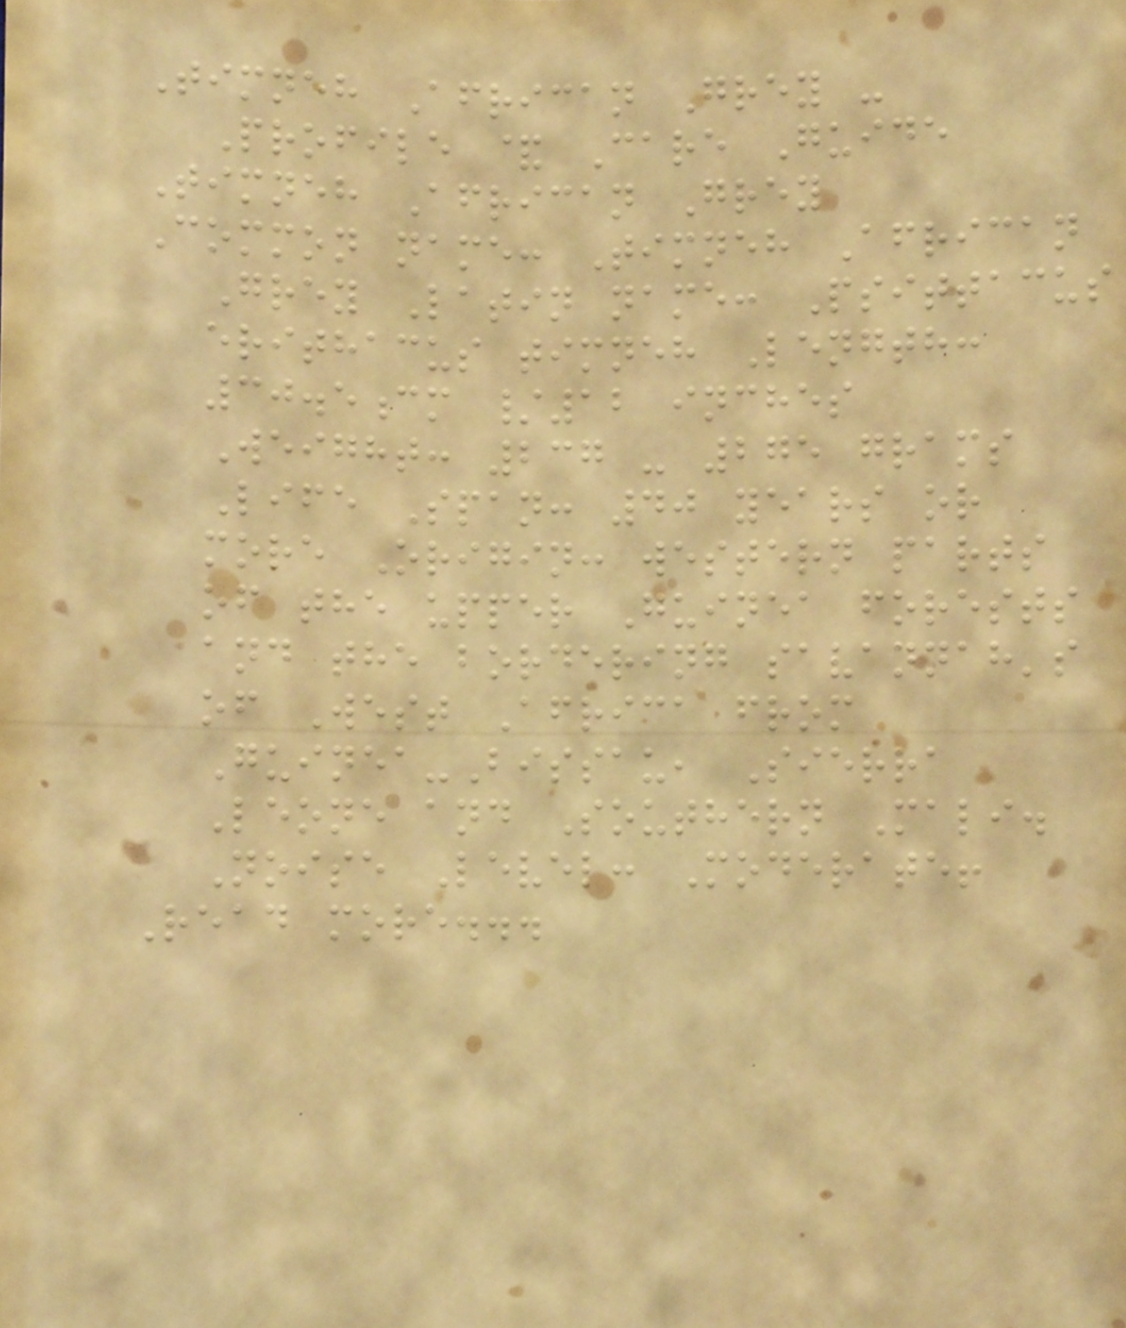Timneh African Grey -
Profile & Care Guide
Timneh African Grey
Common name: Timneh African
Grey Latin name: Psittacus
erithacus timneh Length:
30.5cm /12 inches
Weight: 237 - 275 grams
Life Span: 40 years or
more Origin: western parts
of the upper Guinea forests
and the bordering savannah's
of West Africa from
Guinea-Bissau, Sierra
Leone and Southern Mali.
Noise Level: Moderate!
Read more...
